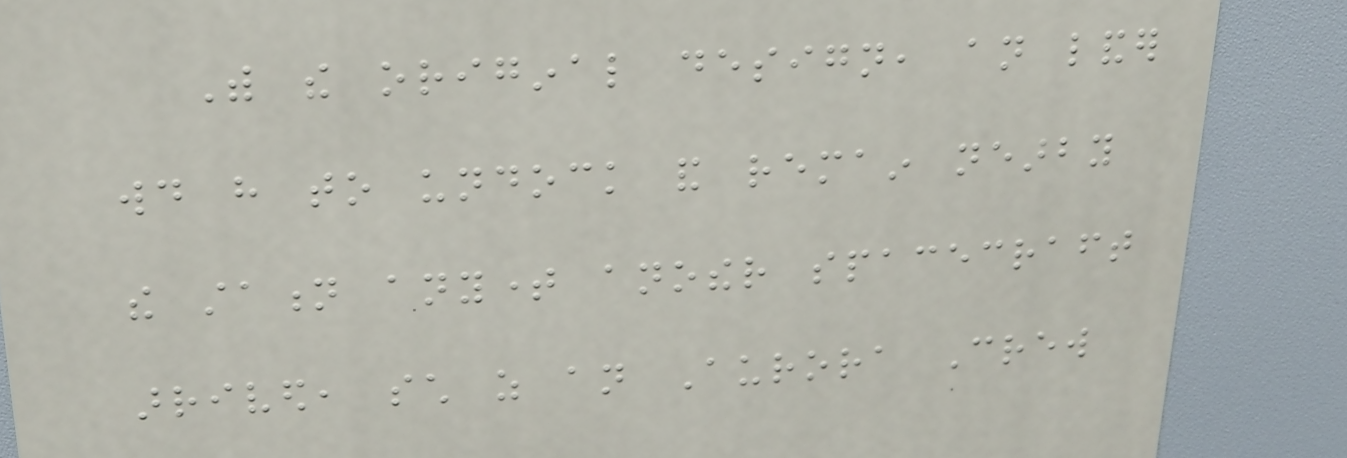With the original design, an lander
would have to undock and remain nearby
the station anytime another spacecraft
arrived, such as an Aurora Crew
